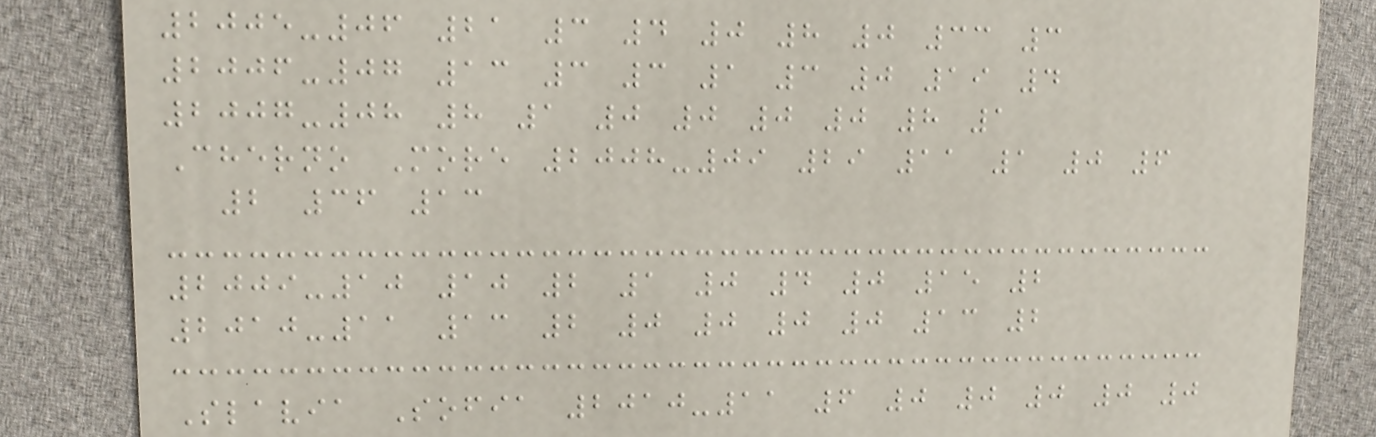2005-06 21 3 4 0 8 0 33 3
2006-07 13 3 3 1 3 0 19 4
2007-08 8 1 0 0 0 0 8 1
Cherno More 2008-09 29 11 1 0 6
2 36 13
2009-10 10 2 1 0 4 0 15 2
2010-11 13 2 0 0 0 0 13 2
Slavia Sofia 2010-11 6 0 0 0 0 0
